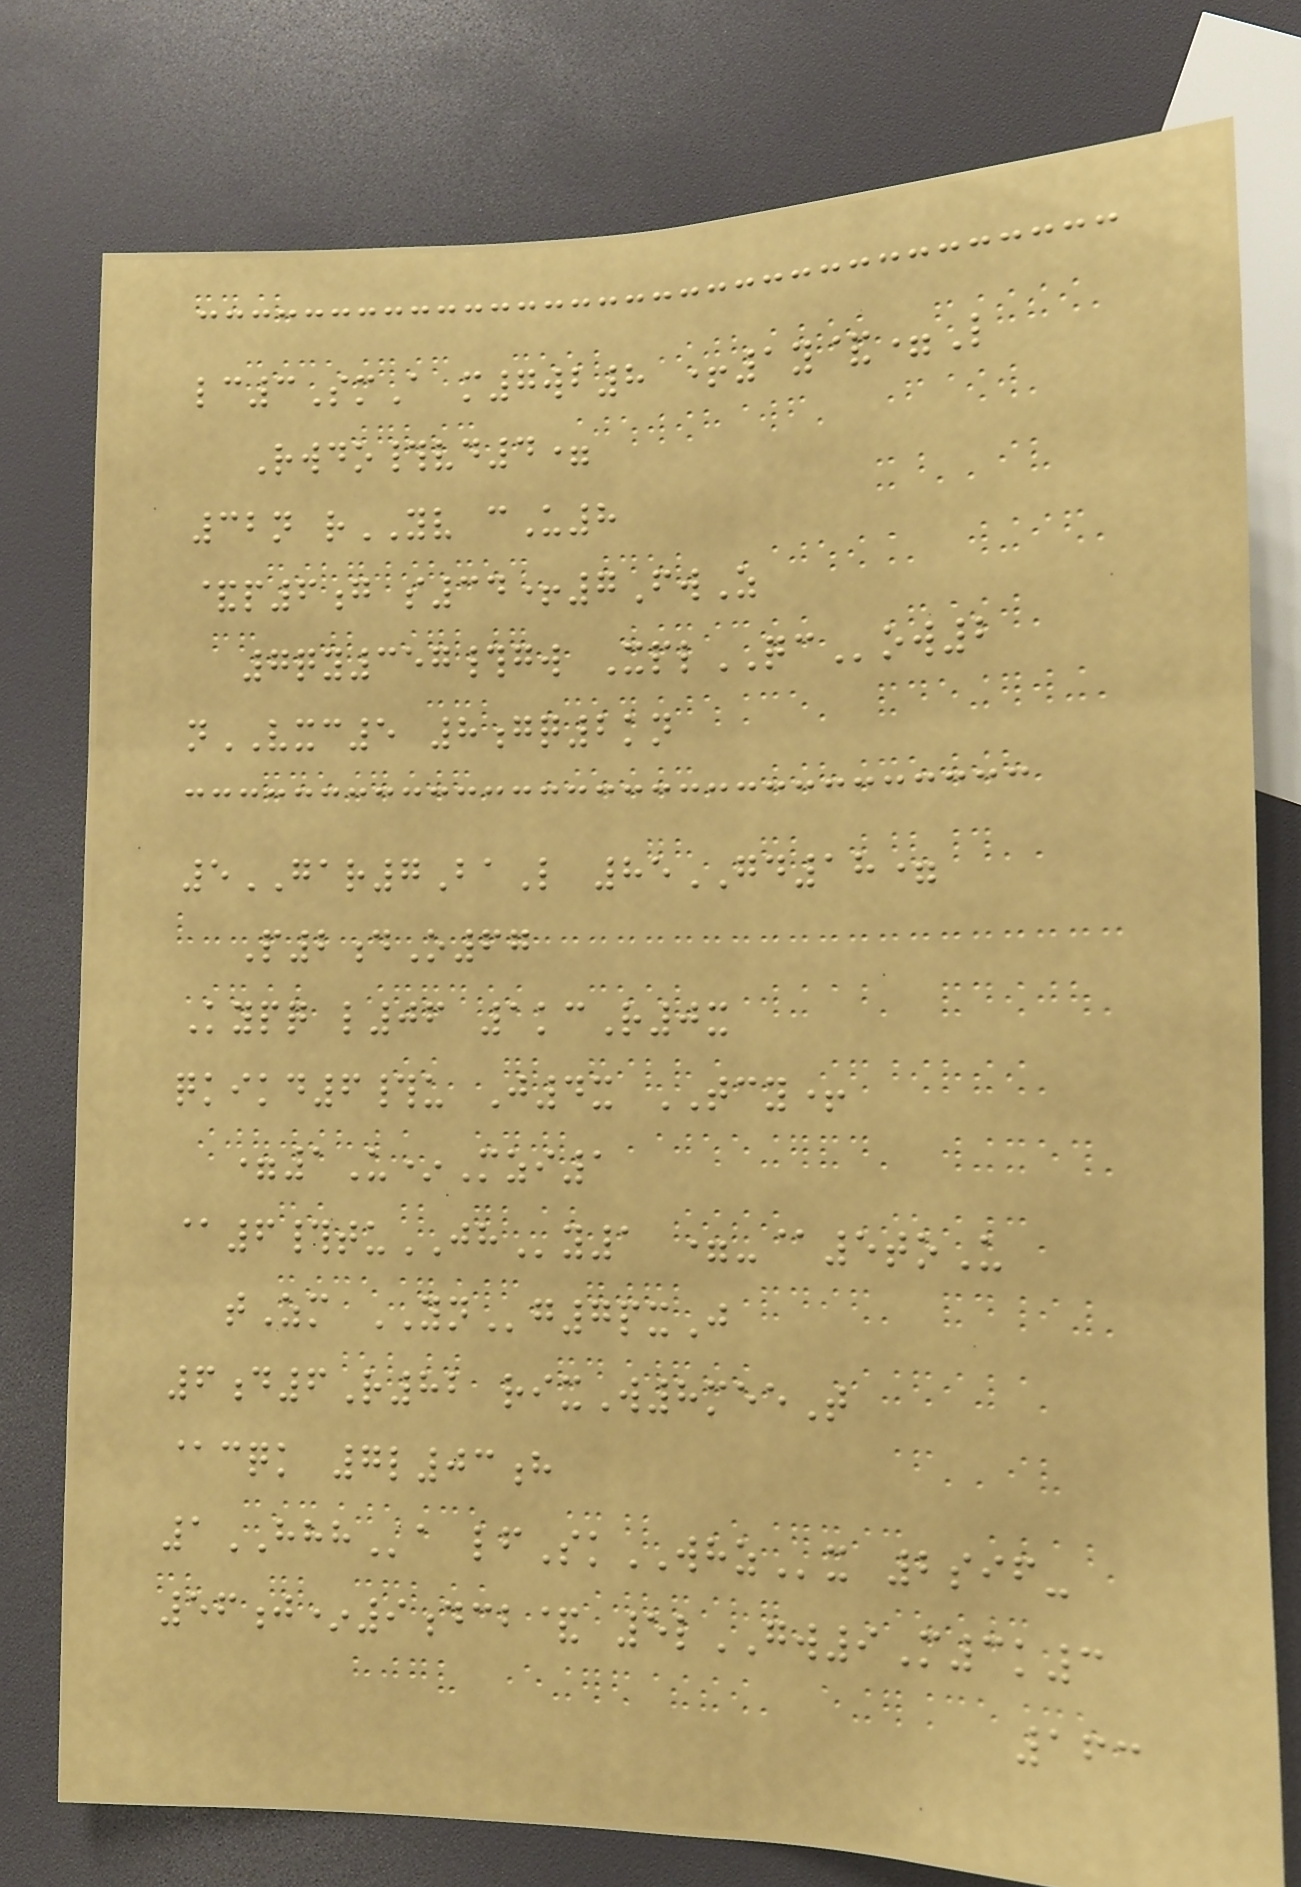lc3SmA m7wb8 +1y&=L
Rwdo#vd4=
32n rYV cU8
&p6g s34+7FwZ
7qy357#gw XplQCow2
nVXC5 8gq2kn
5GAR7BaL 85GD18=
P2dO67
Kypq l06 1kcR0x
qkikd6#u J4x TCY+
=1U*Mzi1
@6#tuJHy1 =-@5toU
tZm YNg7pxJ
6d6R82 rixW8meeT
@cqk 7l03h
1HHHa lfSkWHZx 2sif-
56j*9dcb& 5lGW9M3k3
163
